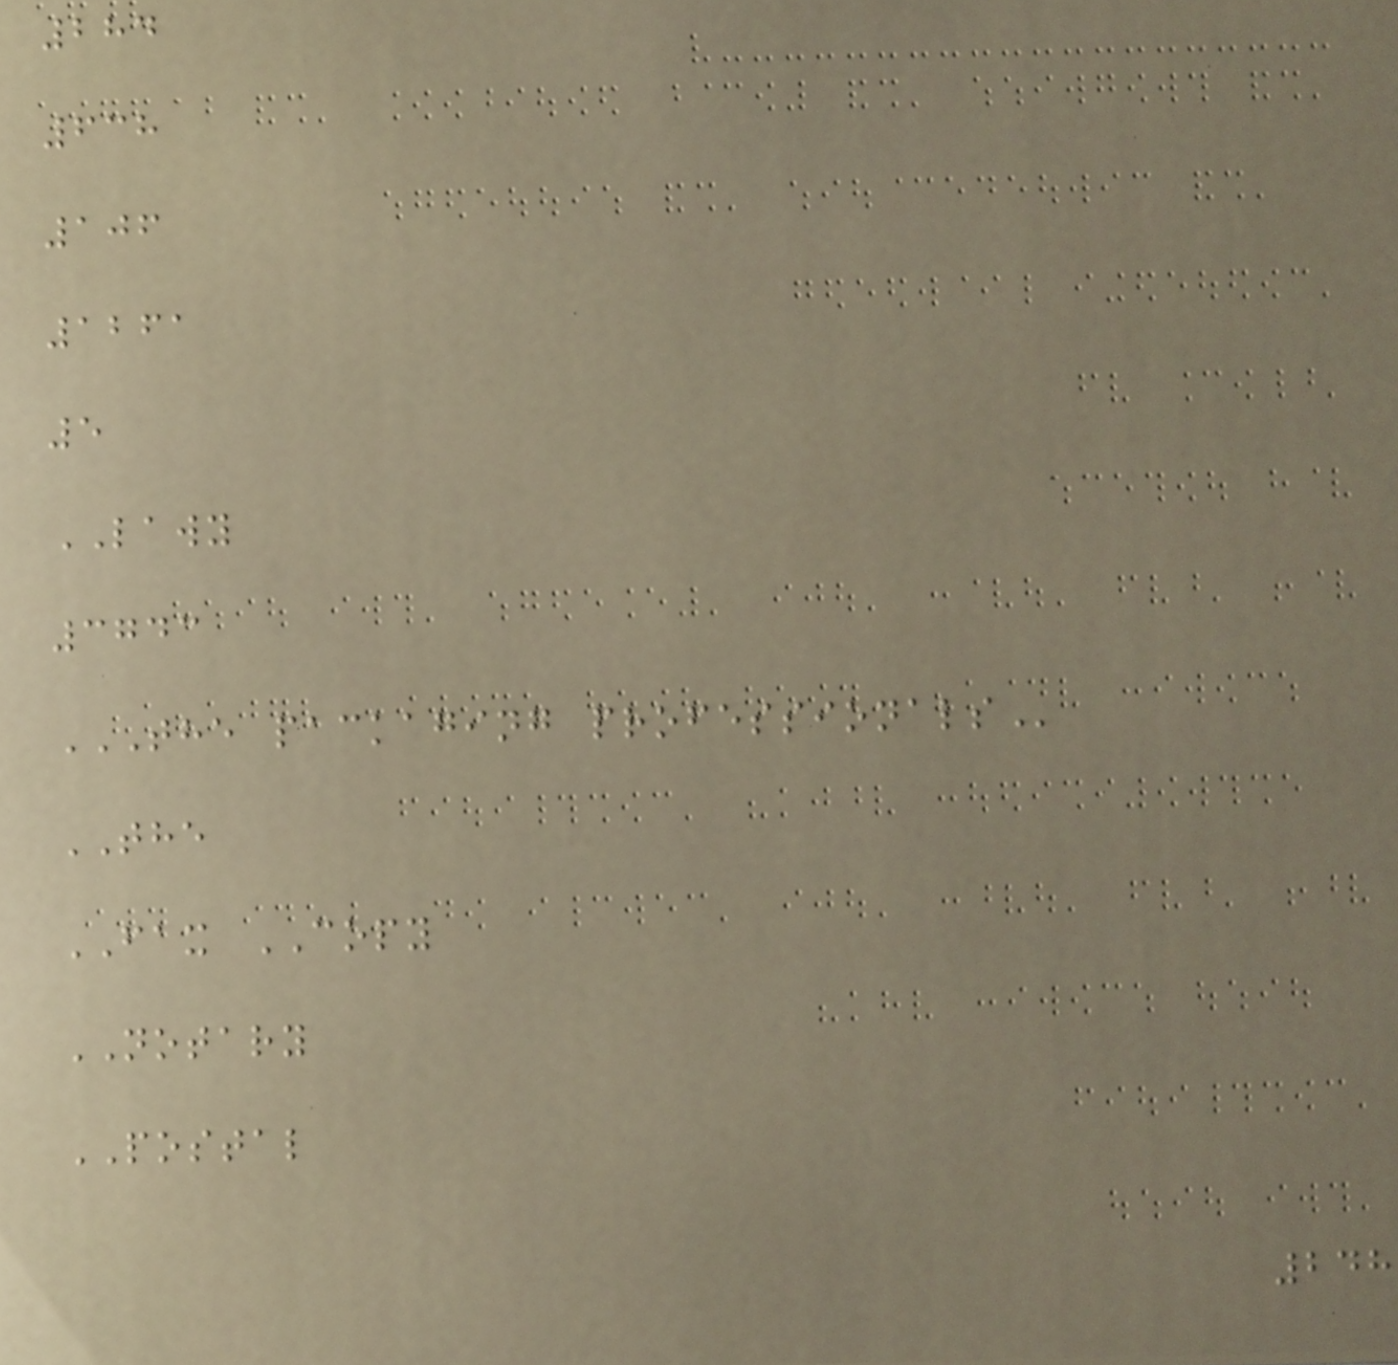284
638
106
1261
5
LAWY
3743
THE PACKAGING PROFESSIONALS
THE
FAX COPY
NOTARY
POSTAL
248
